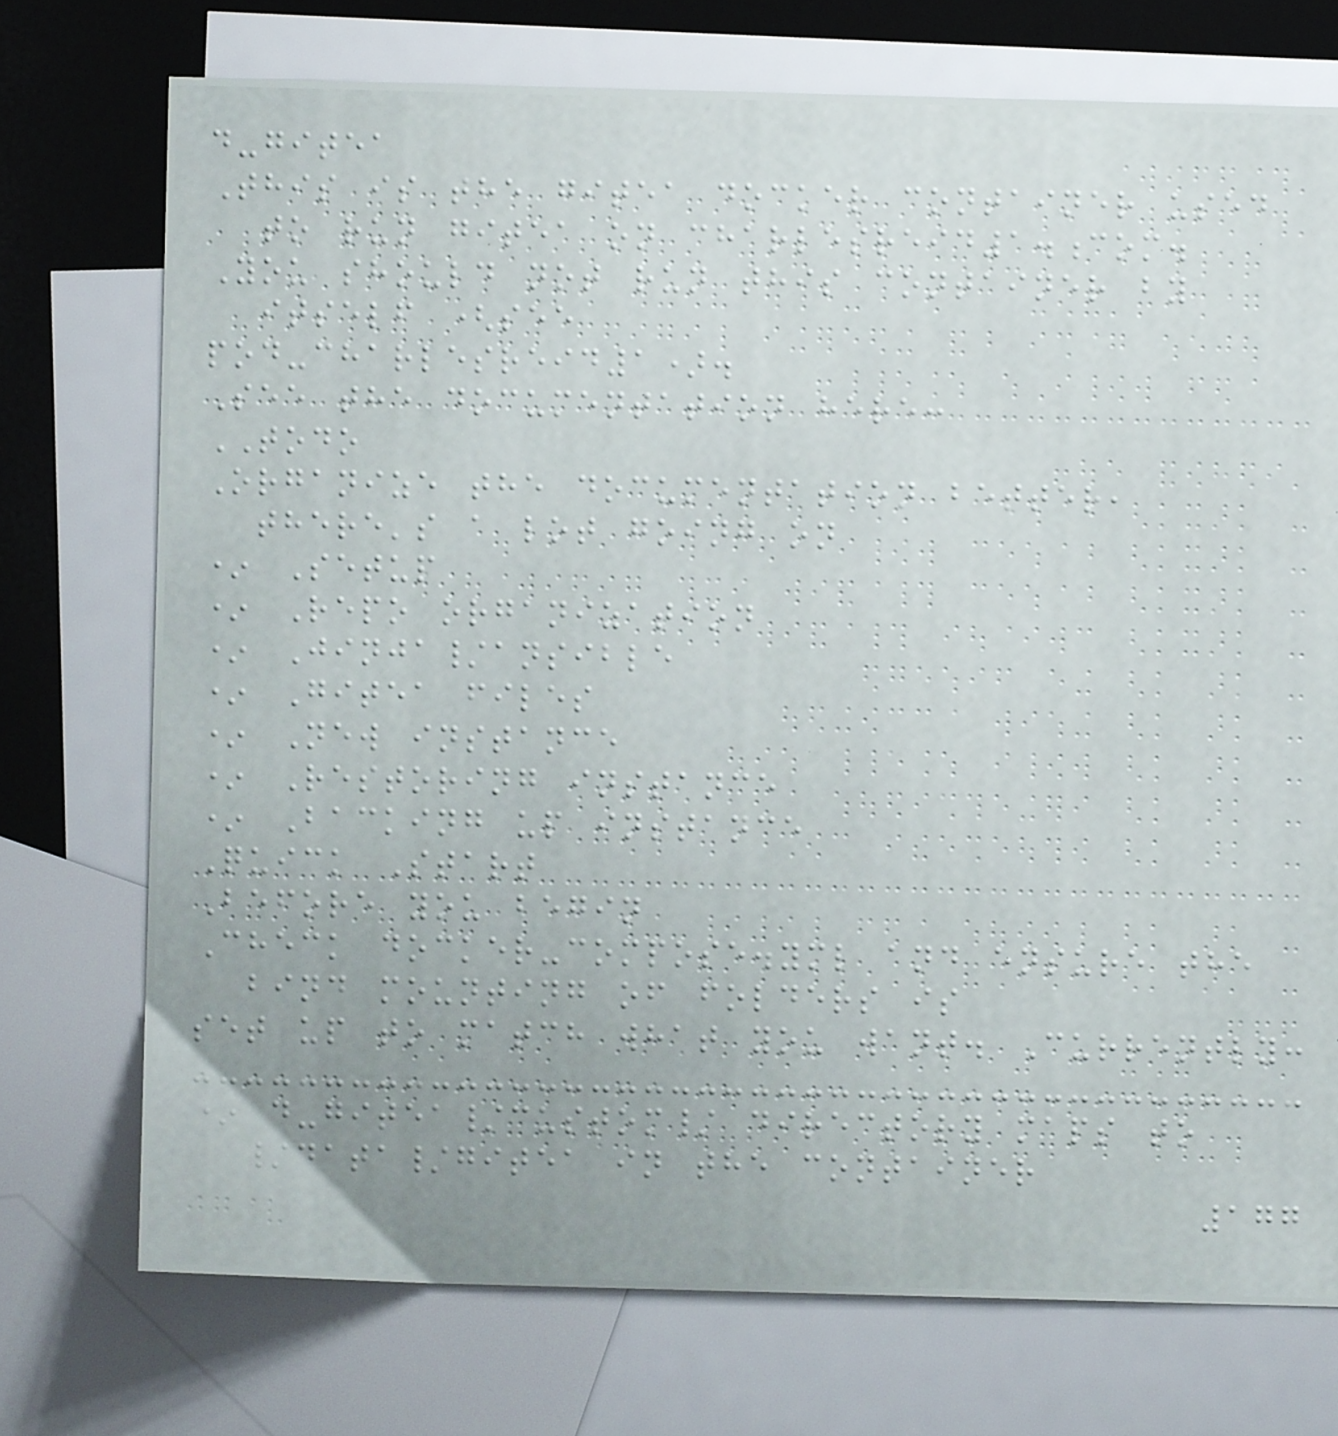d-gitea
This is the gitea docker container used
to run gitea on charlesreid1.com.
You should not run this container by
itself (see
pod-charlesreid1).
See the documentation here:
TODO
Organize the documentation better,
there's a lot going on
* Setup
* Repo organization
* Jinja/ansible
* Gitea files
* New instance
* Restoring instance
* Backing up instance
Quick Start
Before you begin
Check docker-compose.yml and ensure the
bind mounting of folders is
set up to match what you want. Currently:
* d-gitea/custom/ directory maps to
/data/gitea in the container
177
